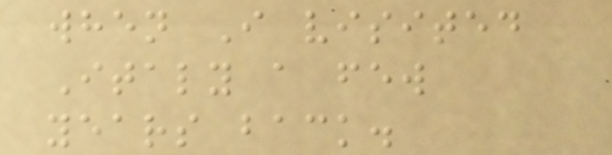when I visited
Italy a few
years back.
